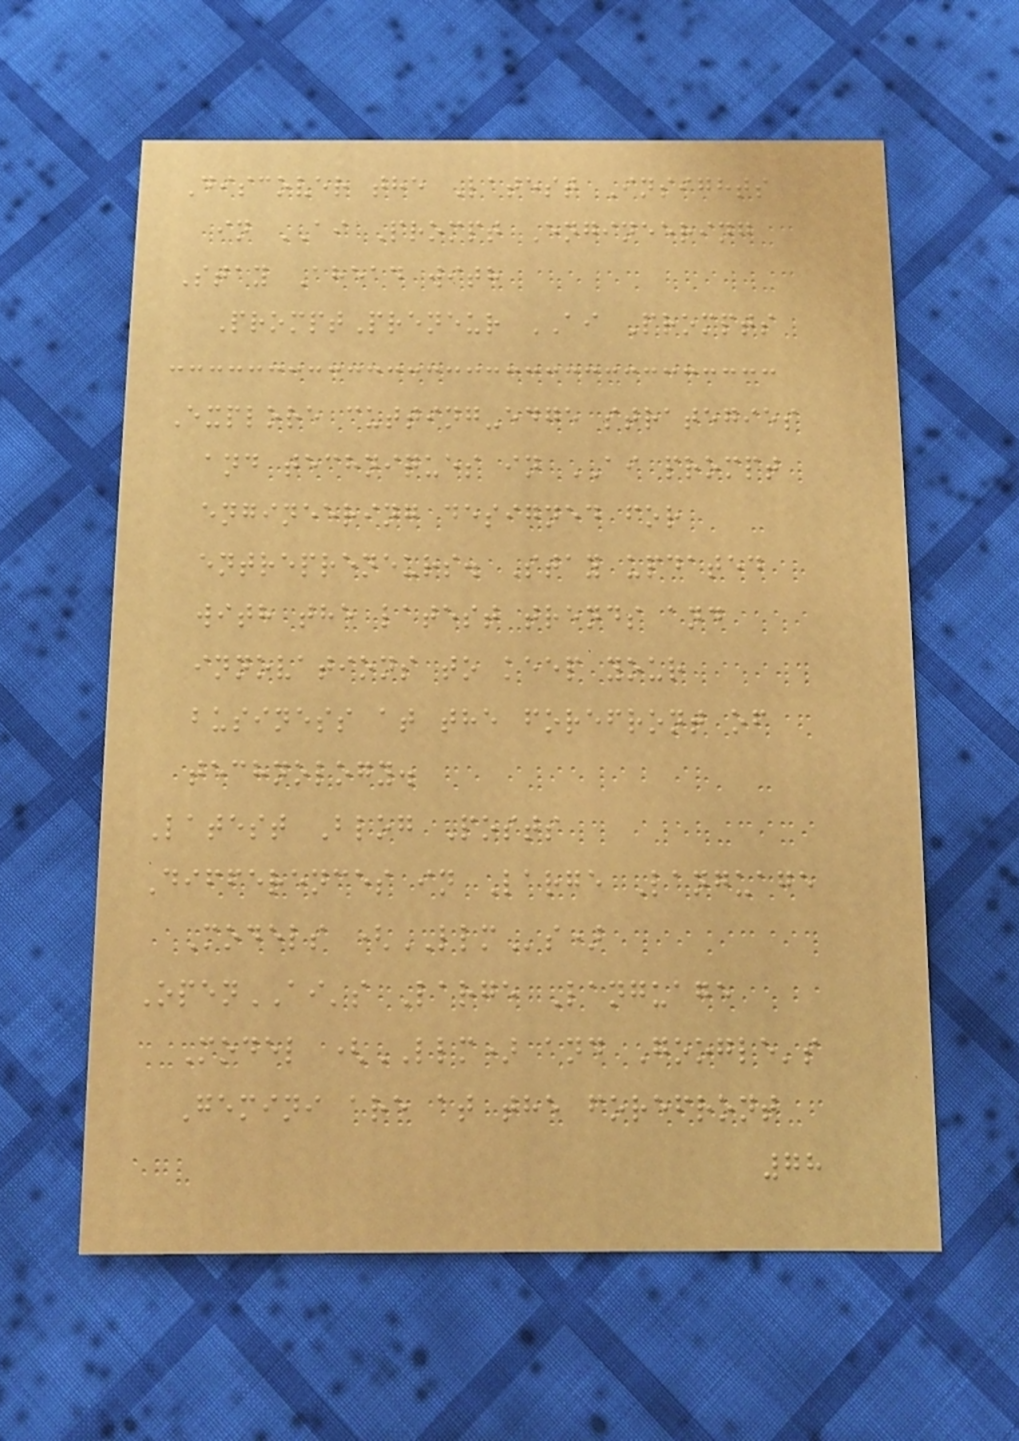Discover the Latest Insights
in AI Prompt Engineering
Stay Ahead with
PromptPreneur AI Prompts
Explore cutting-edge strategies
and techniques in AI prompt
engineering designed for
entrepreneurs. Stay updated
with the latest trends and
innovations to keep your
business at the forefront of
technology.
Latest Blog Posts
Differences in Large Language
Models (LLMs)
OpenAI's Large Language
Model (LLM) and Google's
Gemini are at the forefront
78
